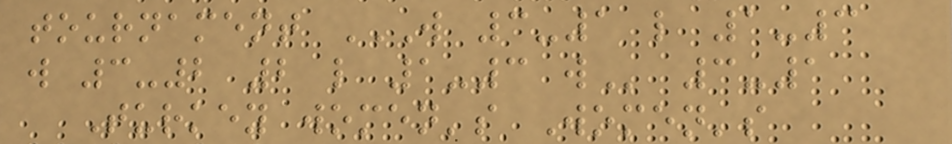tournament W 3-1 L 1-3
W 3-2 2 L 1-3 W 3-1
Turkey women's Women's
